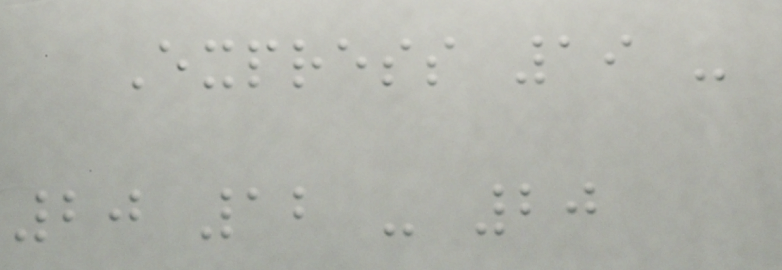Express 19 -
20 12 - 20
